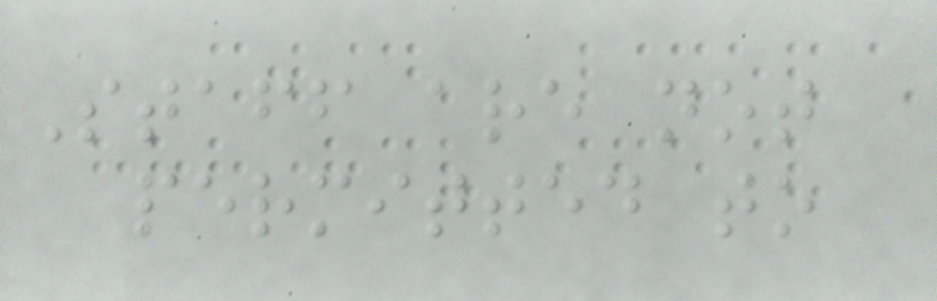Staff are not
permitted to
